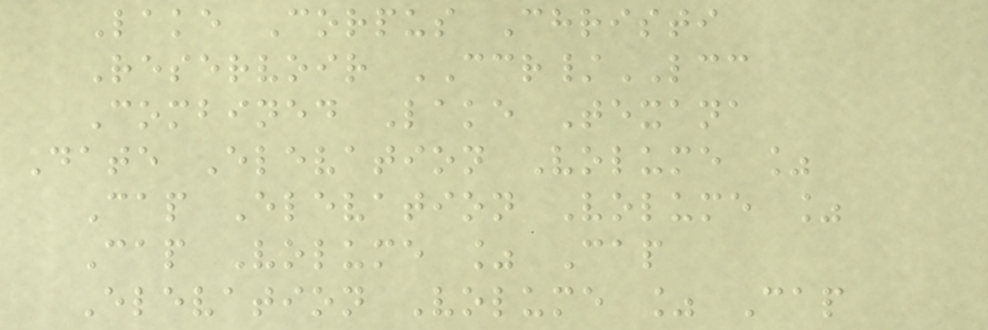Lake Corpus Christi
Reservoir CCR/LCC
Combined Lake Texana
Date Elevation Volume %
Cap Elevation Volume %
Cap Volume % Cap
Elevation Volume % Cap
